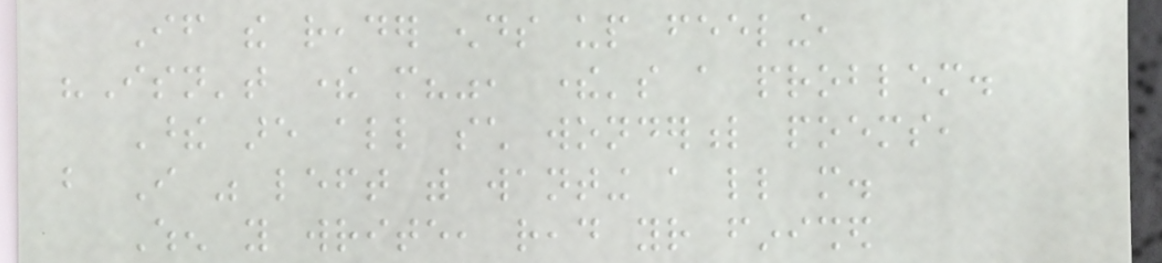If the reader ends up feeling,
"Isn't there more?", there's a problem.
These are all such wonderful poems,
but I was left with wanting a little more.
When you write, read your finished
